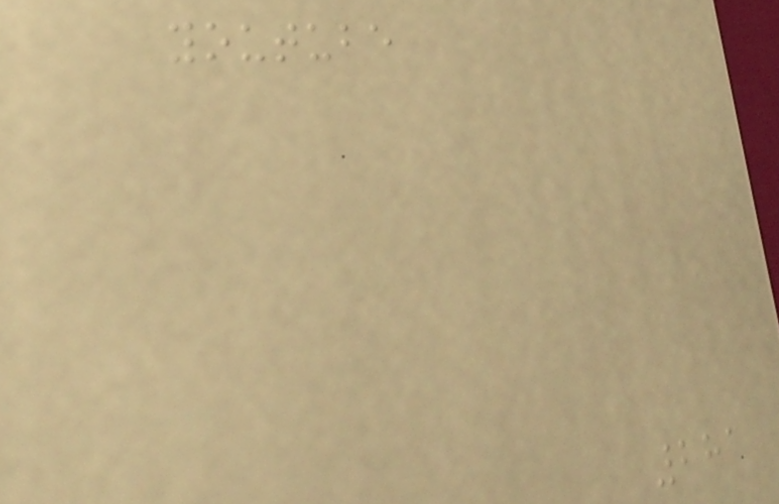youtube
281
